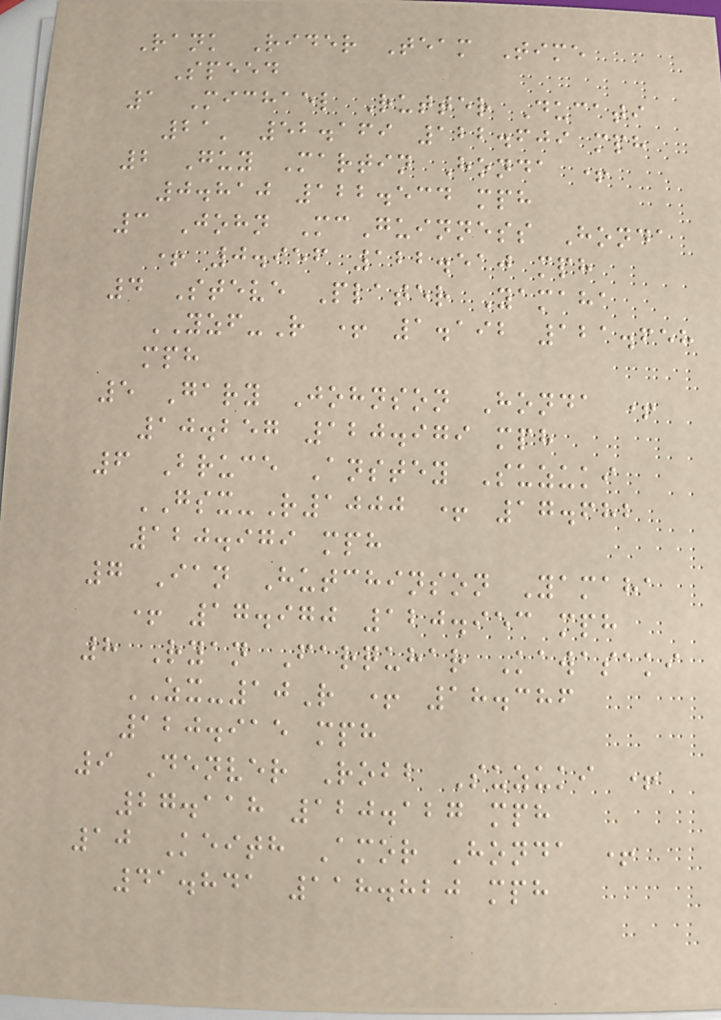Rank Rider Team Time
Speed
1 Michael Rutter Ducati
21' 52.169 122.609 mph
2 Guy Martin Honda +
0.810 122.534 mph
3 John McGuinness Honda
+ 0.956 122.510 mph
4 Steve Plater Yamaha
YZF-R + 1.192 121.658
mph
5 Gary Johnson Honda +
10.257 120.979 mph
6 Bruce Anstey Suzuki
GSX-R1000 + 17.682
120.979 mph
7 Ian Hutchinson Yamaha
+ 17.970 120.953 mph
8 Ryan Farquhar Kawasaki
ZX-10R + 18.386
120.915 mph
9 Denver Robb Suzuki +
27.118 120.127 mph
10 Keith Amor Honda +
41.841 118.820 mph
